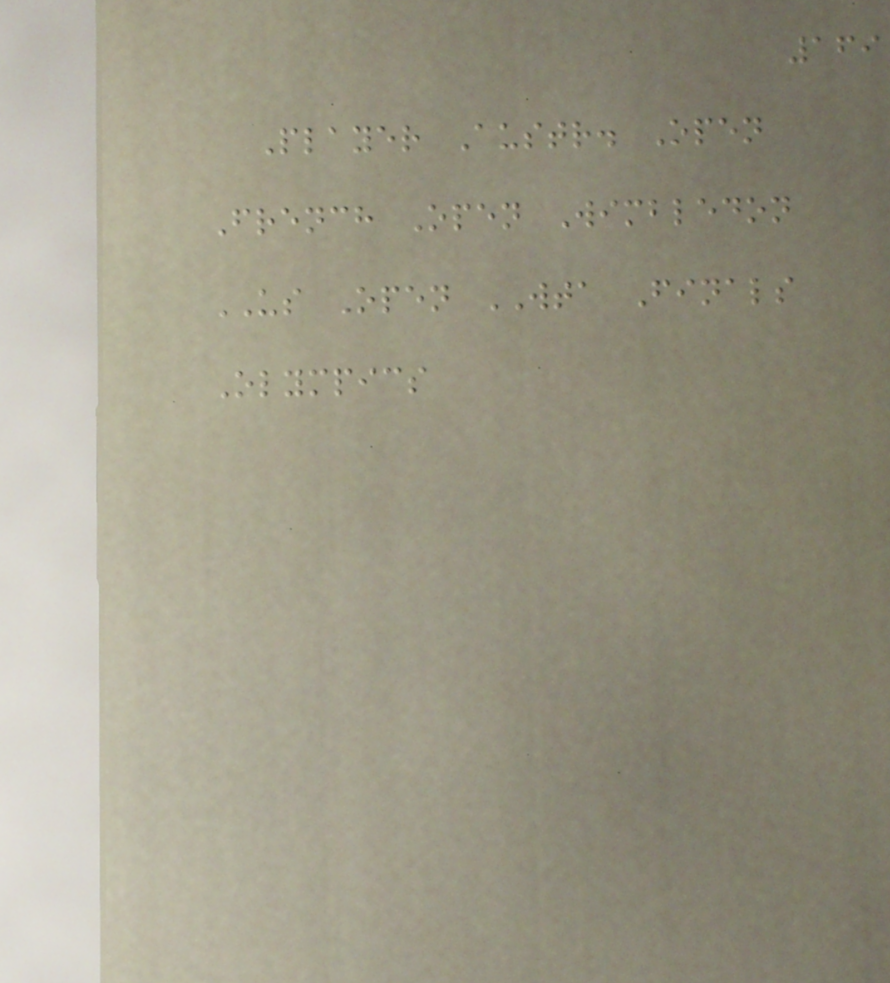169
Player Austr. Open
French Open Wimbledon
US Open WTA Finals
Olympics
